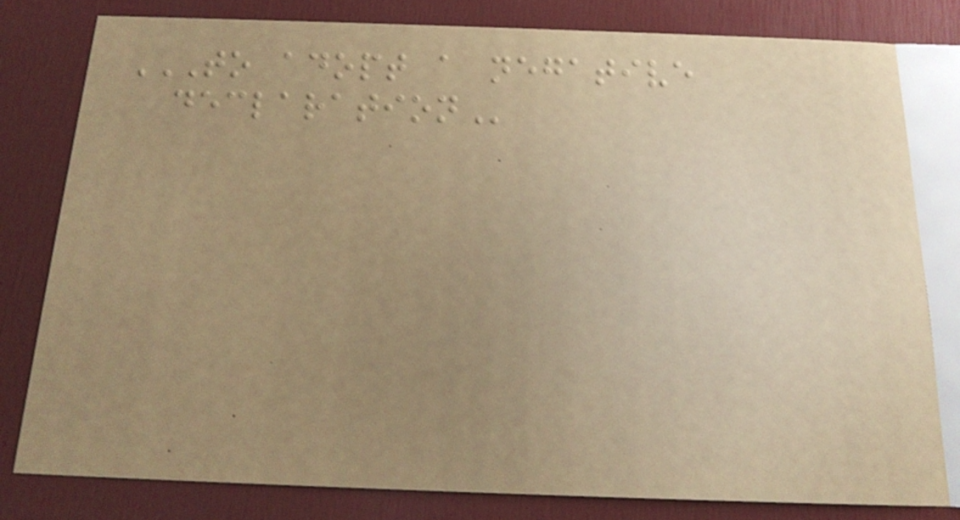TO ADOPT A NEGATIVE
DECLARATION
